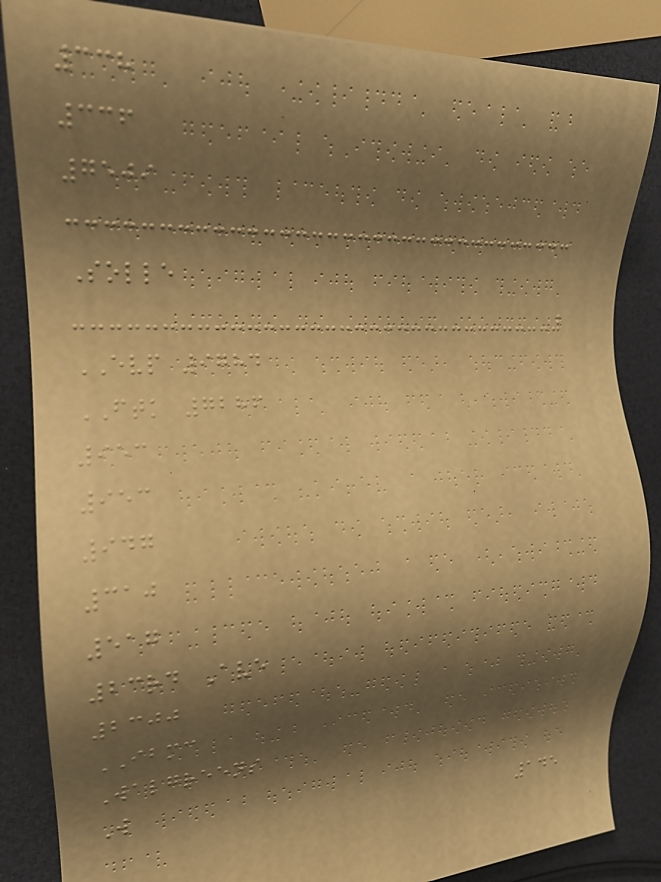338
336
7509
Solle
EVP 9784
FTK 7286
953
953
947
310
517
23rd Ave
2300
IBMC
Walgreens
W
145
